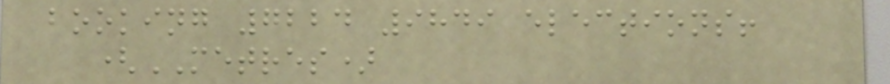booking 7224 9849 elections!
(METRES)
